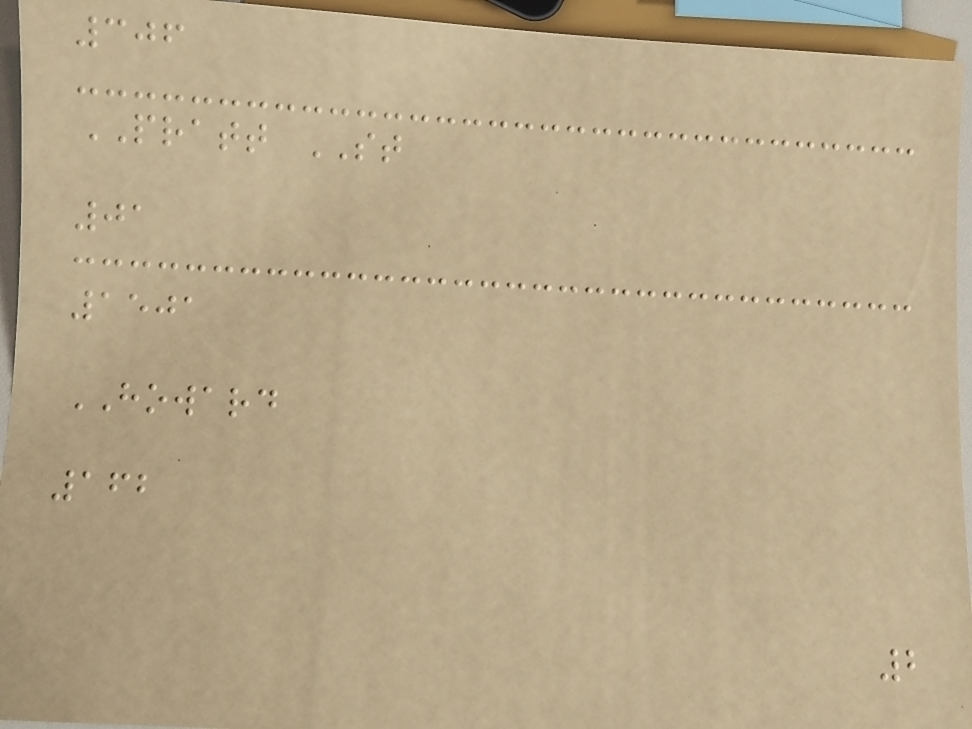306
PRATT ST
01
1501
HOWARD
162
2
